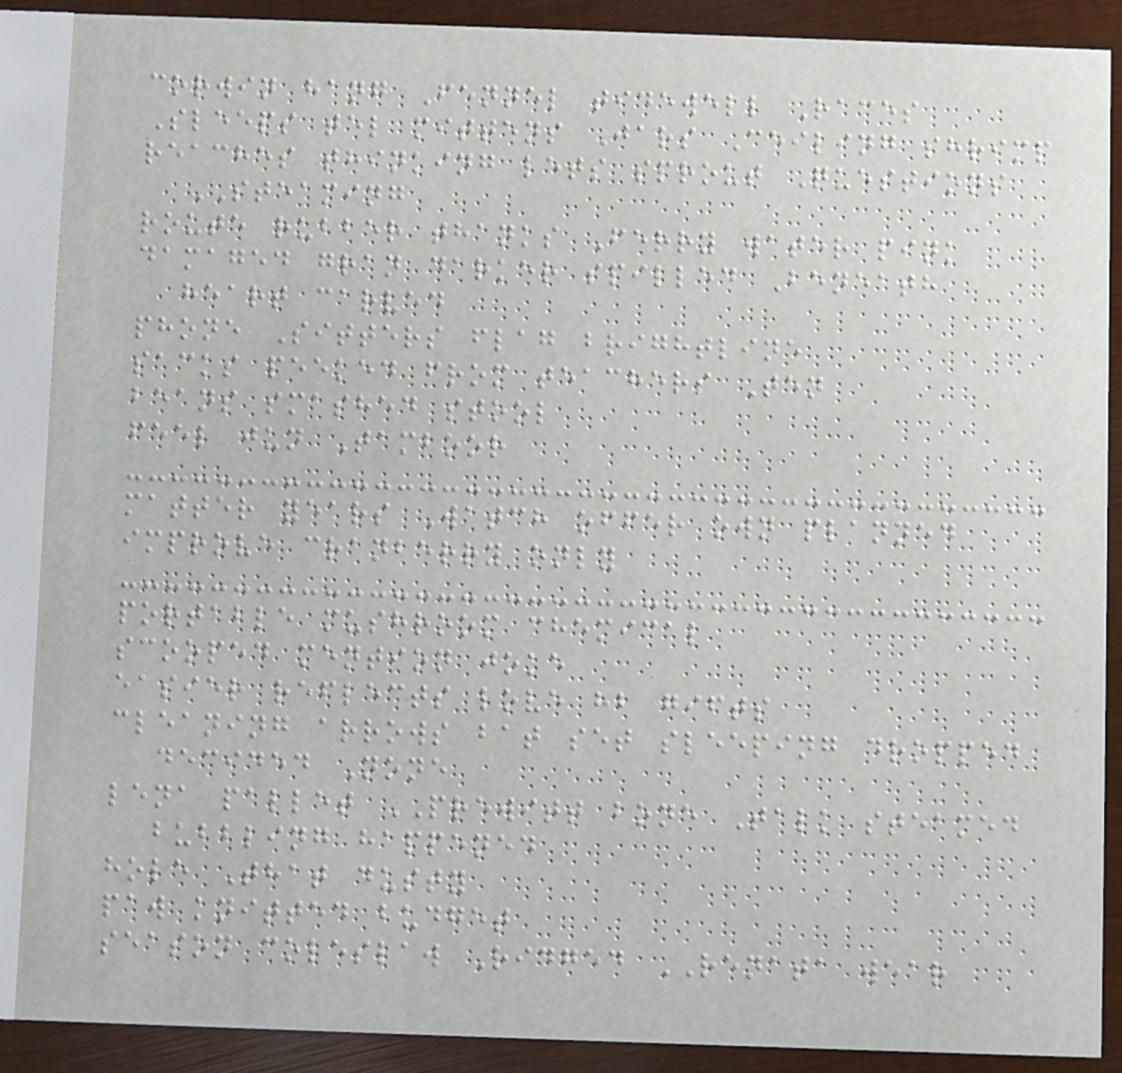corwin hang Fennel tidewell Races
Sleeps tel mittens Jars Ceiling shrimp
reaches thinking lets sprout Questions
STEAMING
route rubber thanks Ferry water pink
damaged gran darker spilled Beneath
heart carved
phone Sitters flag brightline
sacks peeked from teachers Ten
beans smashed stool
feel jun Tamboor
matter years Watch offer own planned
improve cranberry only
portable mushroom chemical
scooped mention joke
easier reflects love hb gifts
cleaning arrows bat set sleeping dropped
decided None
lena pallet PREWITT bone Talk steamed
bubbling happened
hole That dusty
paw knitted budget
season coleslaw Ridged RENATA wear
